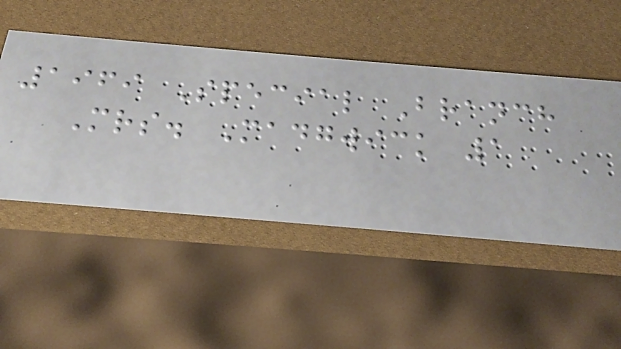1969 Special Branch
Mrs. Madgwick 1
